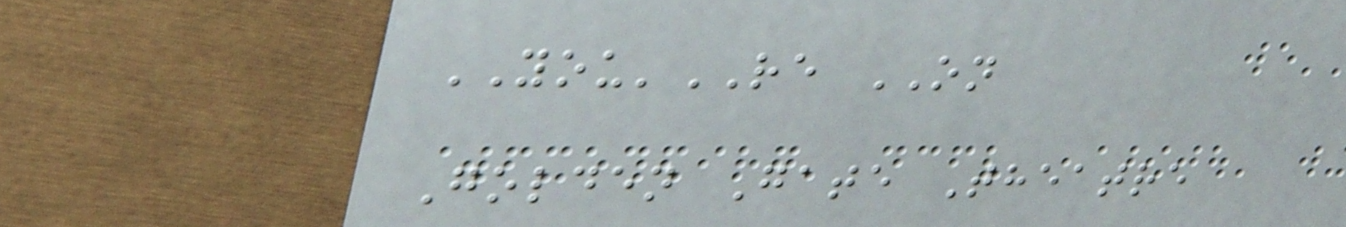YOU'RE ON
Golden Gate Theatre
